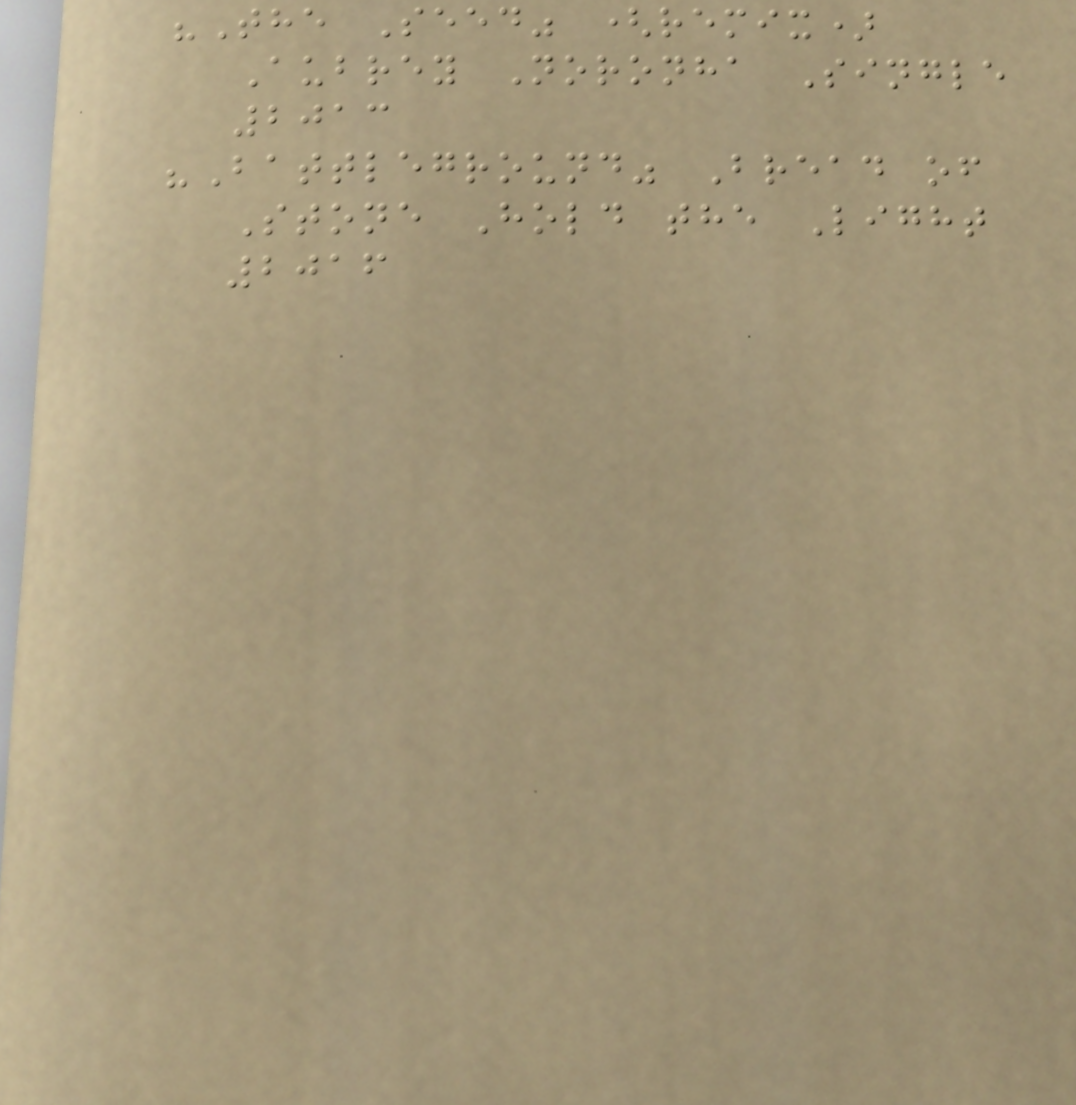"The Seed" (remix)
Aubrey Noronha Single
2013
"Battleground" Bread of
Stone Hold the Light
2016
